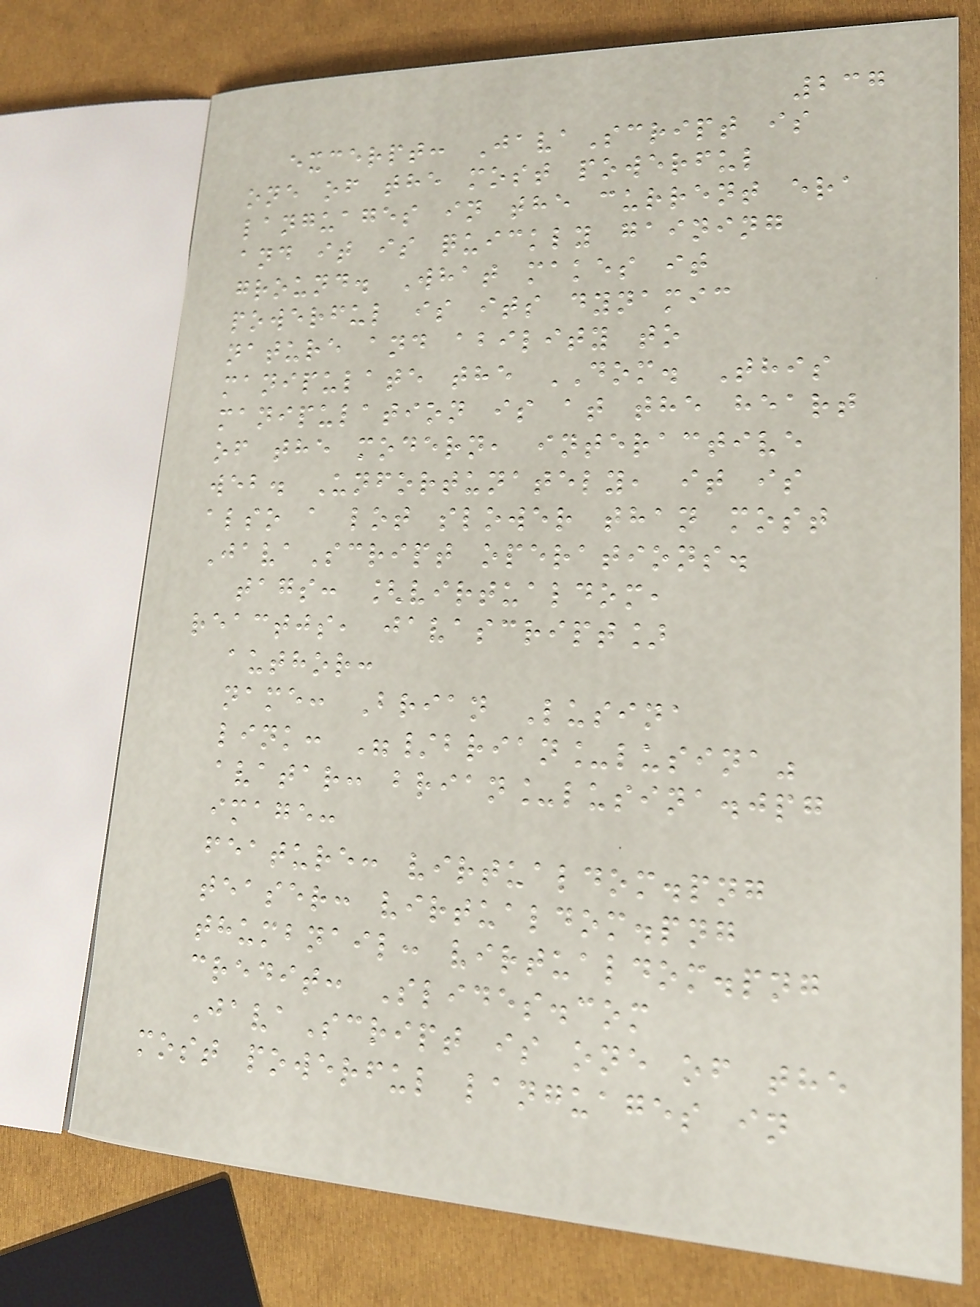237
excerpt: JavaScript is
one of the most powerful
languages in the current era
and it is quickly gaining
ground. What makes it
powerful is its dynamic
nature and ability to
manipulate the DOM. This
manipulation is at the heart
of the modern, interactive
web. Unfortunately, it is
also a lot slower than most
JavaScript operations.
tags: [virtualdom,
reactjs, javascript]
author:
name: Brian Lusina
link: "/brian_lusina"
avatar: brian_lusina.jpg
image:
feature: virtualdom.png
teaser: virtualdom.png
thumbnail: virtualdom.png
credit: Slides.com
JavaScript is one of the
most powerful languages in
